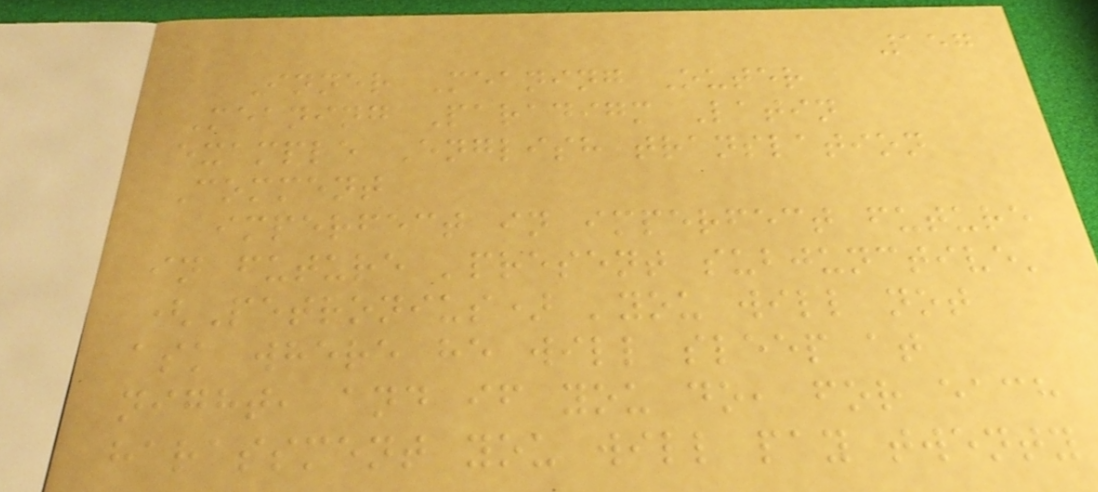157
Inner Meaning Outer
Meaning Paradigm Latin
example English translation
Comment
imperfect in imperfect future
in future 'present subjunctive'
(Petronius) 'you will not
ask where he will sleep at
night, and if you do, for each
harassment you will pay twenty
